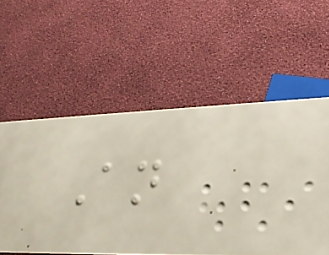An
